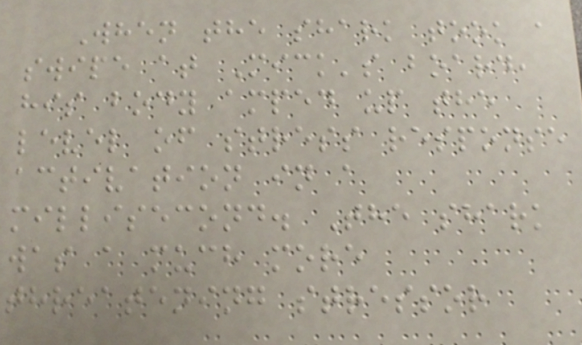When the shark took a
swipe at Mick's board,
his body amped up the
level of stress response
activation in a
millisecond. The shark
was a much more
threatening stressor
